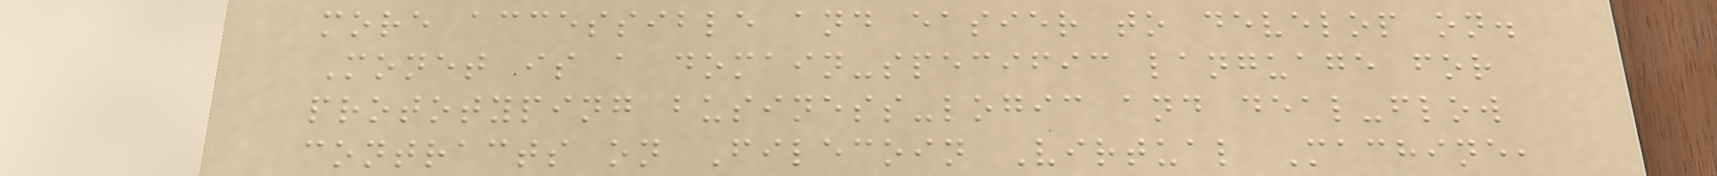more accessible and easier to develop on.
Monet is a domain-specific language for
prototyping business-logic and deal-flow
contracts on Filecoin Virtual Machine,
